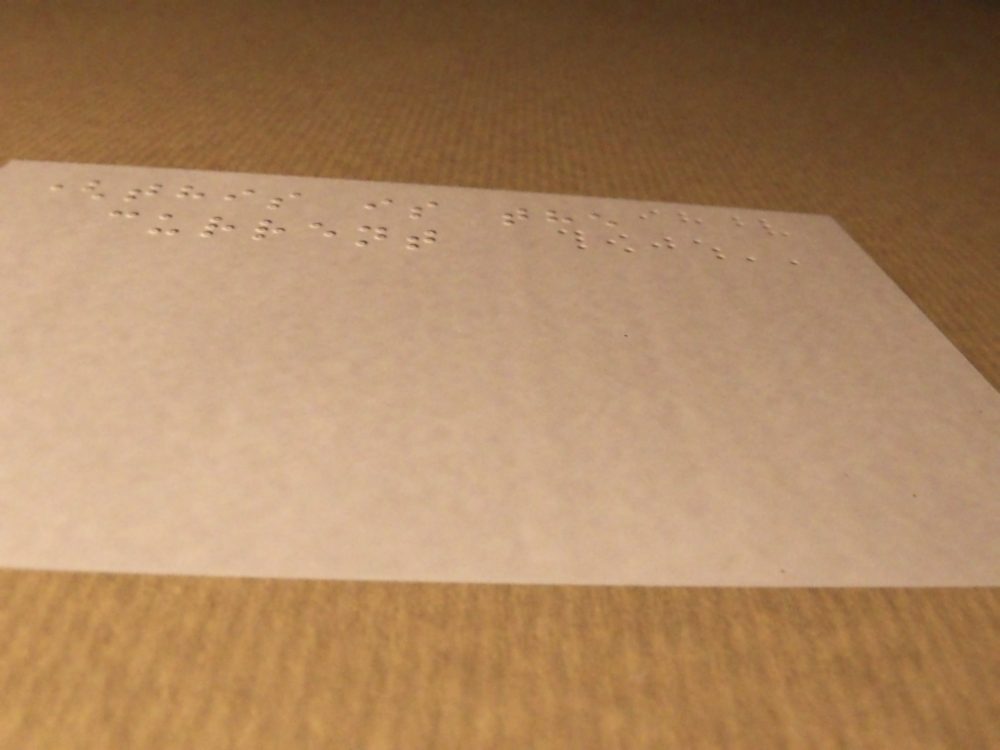(this is the
current
